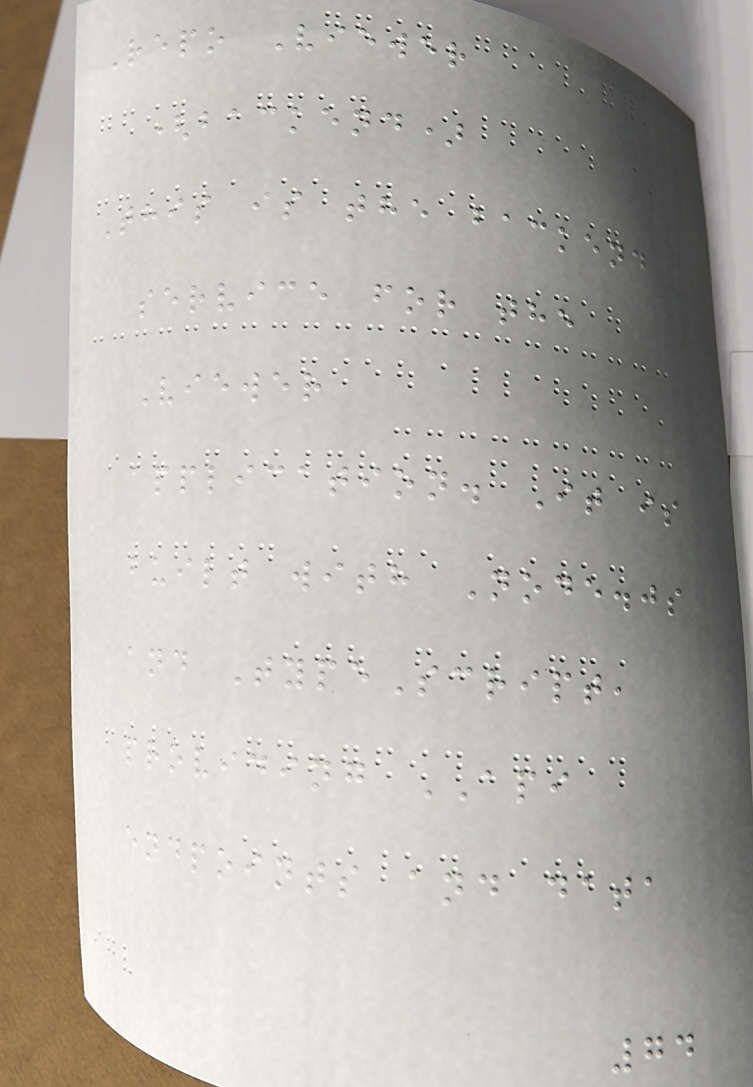Repo Viewer
(backend)
This is the backend
service for the
Viewer
application. It is
built with Node.js
and TypeScript,
providing API
endpoints and data
74
